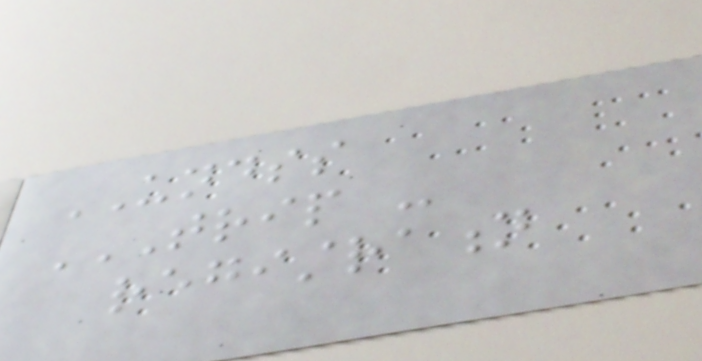UNDSS
TRIP -
REGISTRATION
